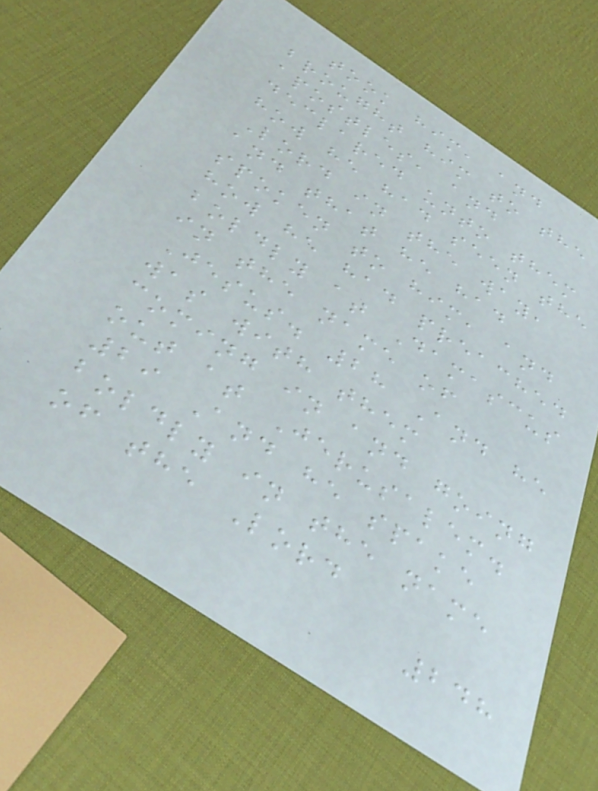took him, and
brought him to the
apostles, and
declared unto them
how he had seen the
Lord in the way,
and that he had
spoken to him, and
how he had preached
boldly at Damascus
in the name of
Jesus. 28 And he
was with them
coming in and going
out at Jerusalem.
29 And he spake
boldly in the name
of the Lord
248
